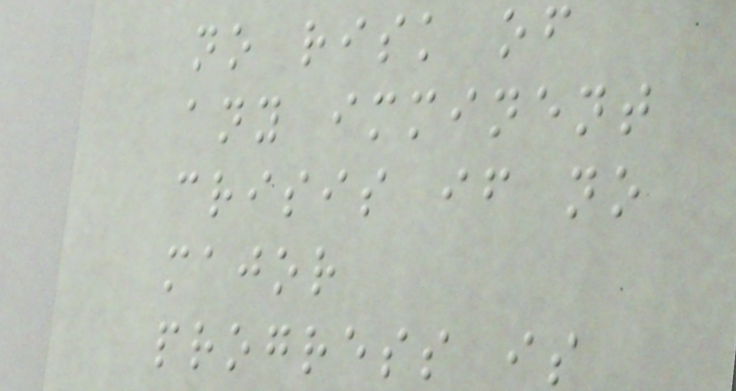no risk of
any imminent
crisis if no
major
progress is
